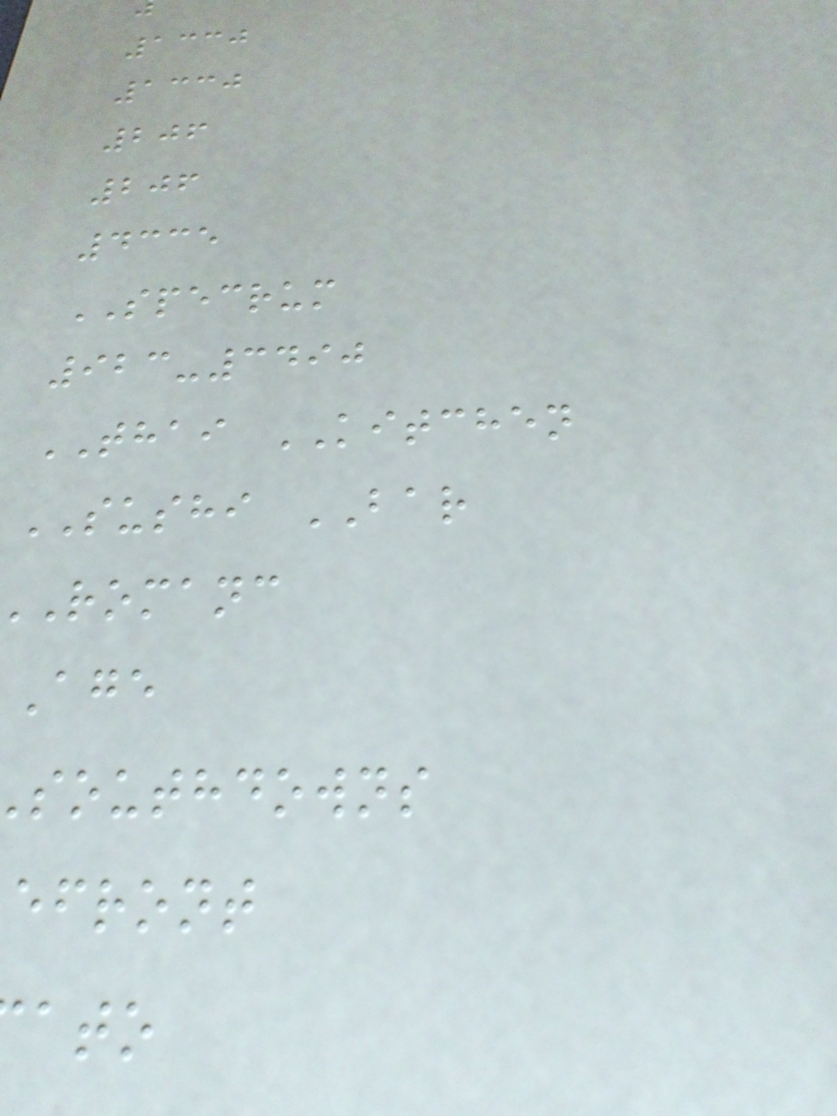1330
1330
206
206
4335
SPECRUM
923-3490
THAI KITCHEN
SUSHI BAR
romanc
southdowns
efront
